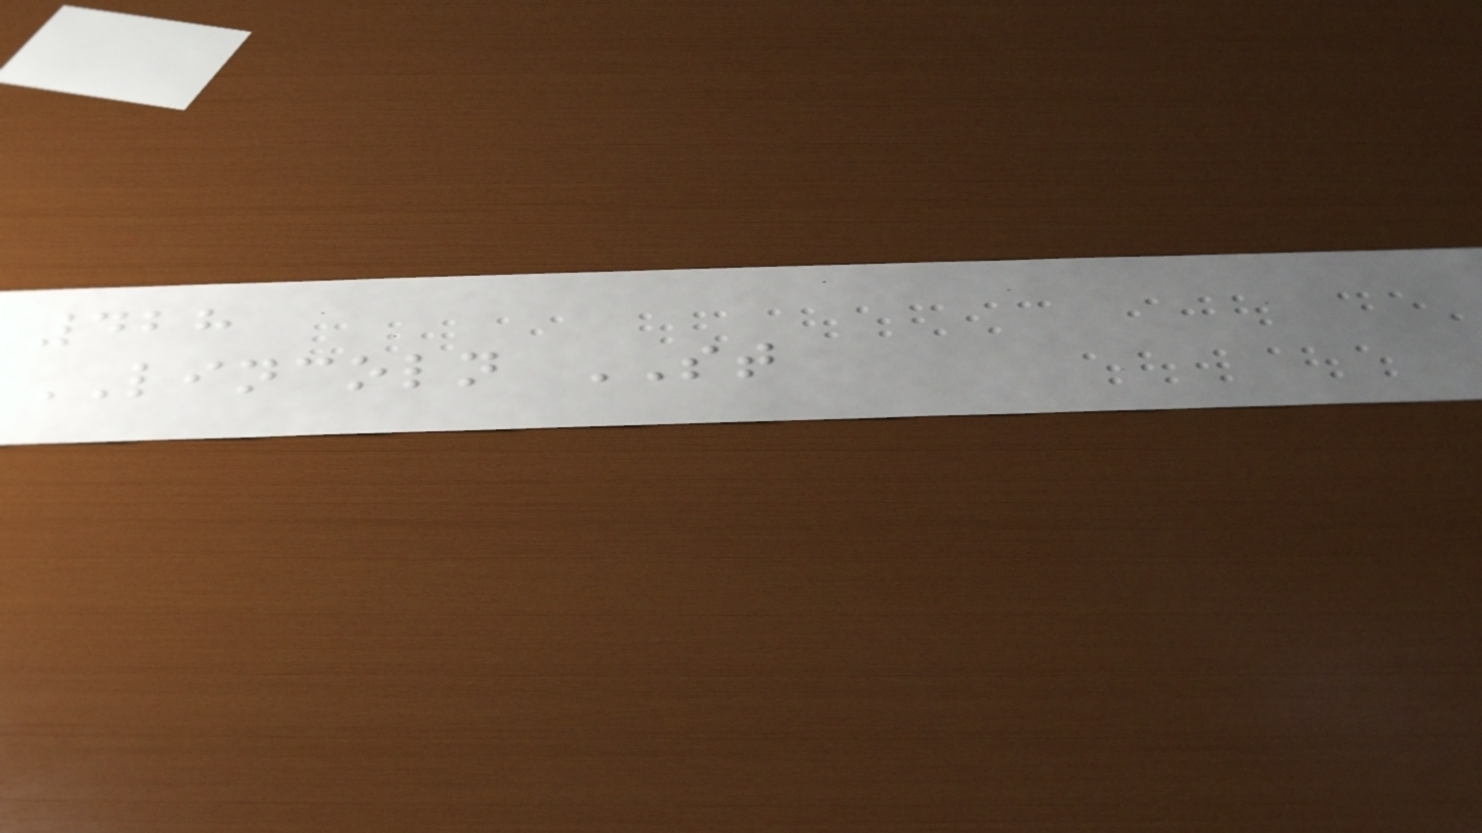428
LINCOLN ST
